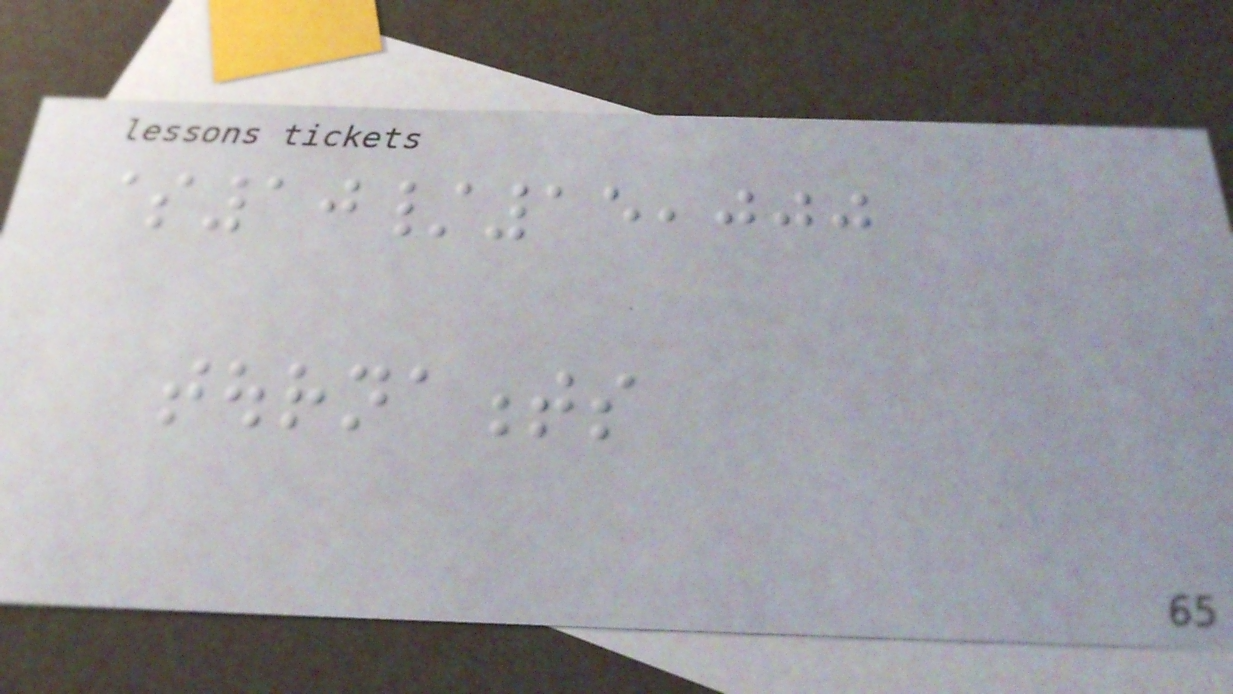$10/15,000
tournaments
